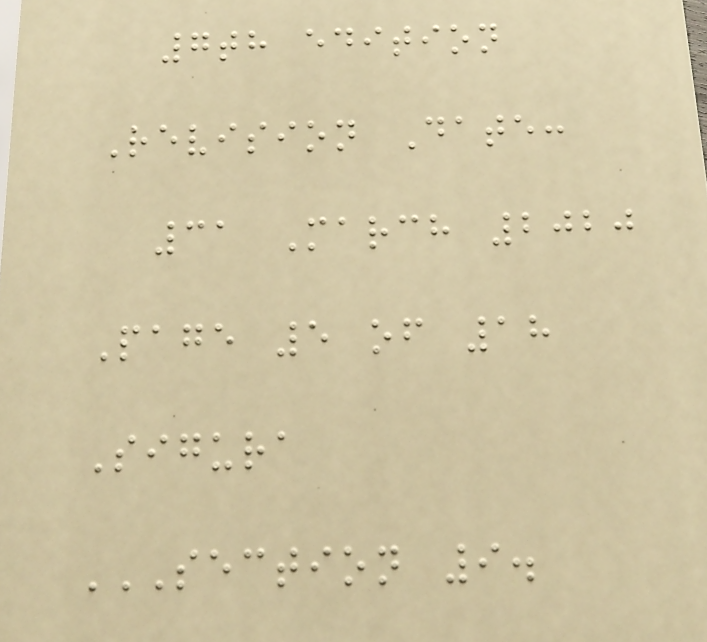7th edition
Revision Date:
31 March 2020
Page 5 of 18
Sigura
SECTION 9.
